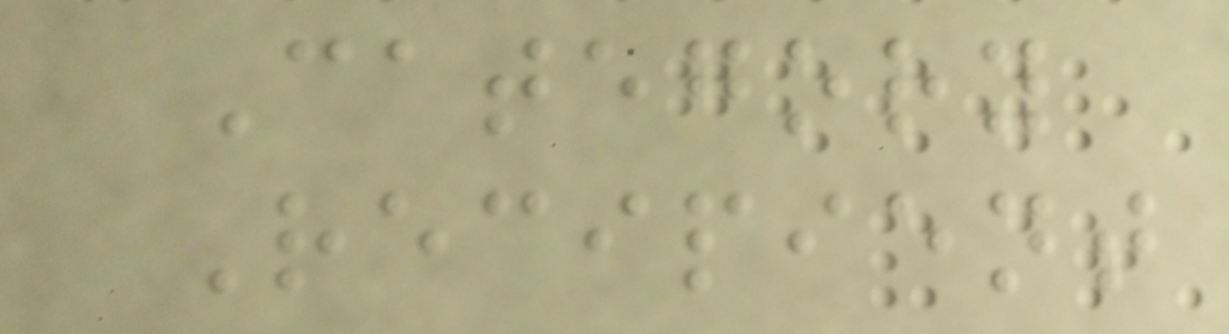Category
Recipient
